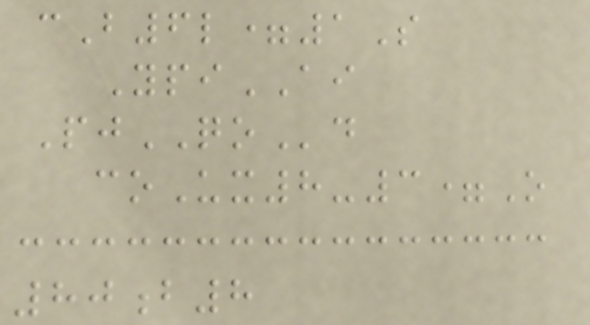cB6l=1S
YpiAI
PjQOd
coUx8-3=O
80b8
